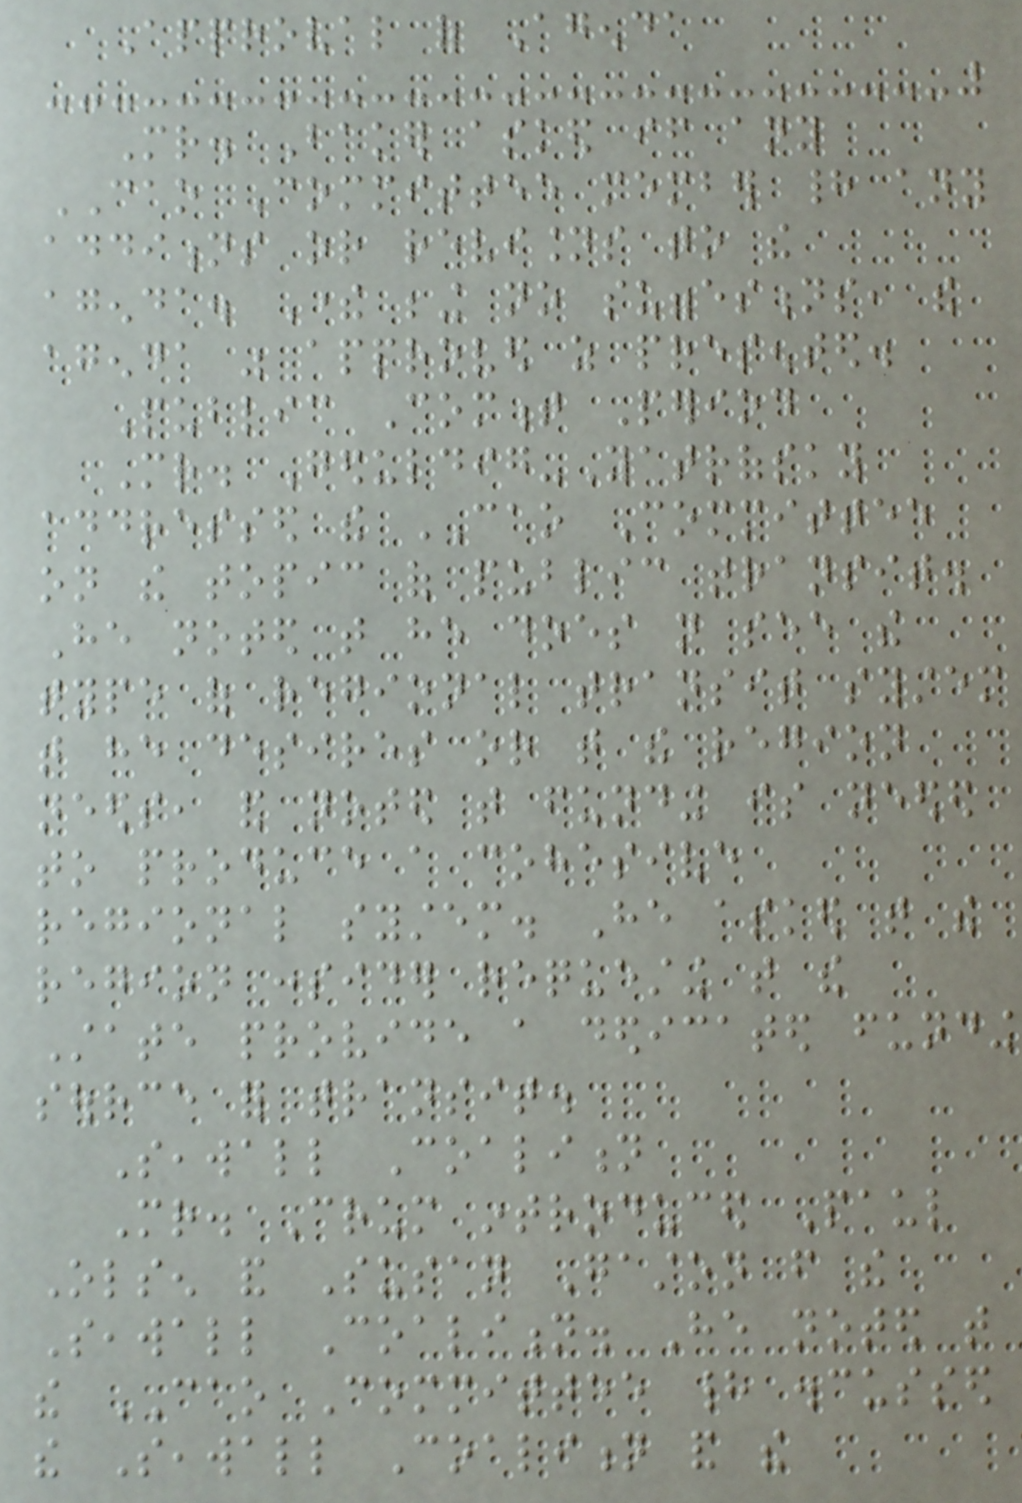Approval of Agenda
Mr. Baker asked if any
CAO Committee member had any
additions or revisions to the
agenda. There being no suggestions, the
agenda was approved as presented.
Public Comment Period
Mr. Geduldig-Yatrofsky
addressed the CAO Committee
on the topic of public transit.
He noted that he does not see the
type of regional transit system
that he desires or that the region
needs, and noted that funding is needed
to produce a cohesive
regional system. He asked that the
region consider requesting that the
State provide a dedicated funding
source for transit.
Seawall Coalition
Mr. Crum introduced Paul
Olsen and Susan Gaston from the
Seawall Coalition. He noted that
the CAO Committee had discussed
the Seawall Coalition and the
